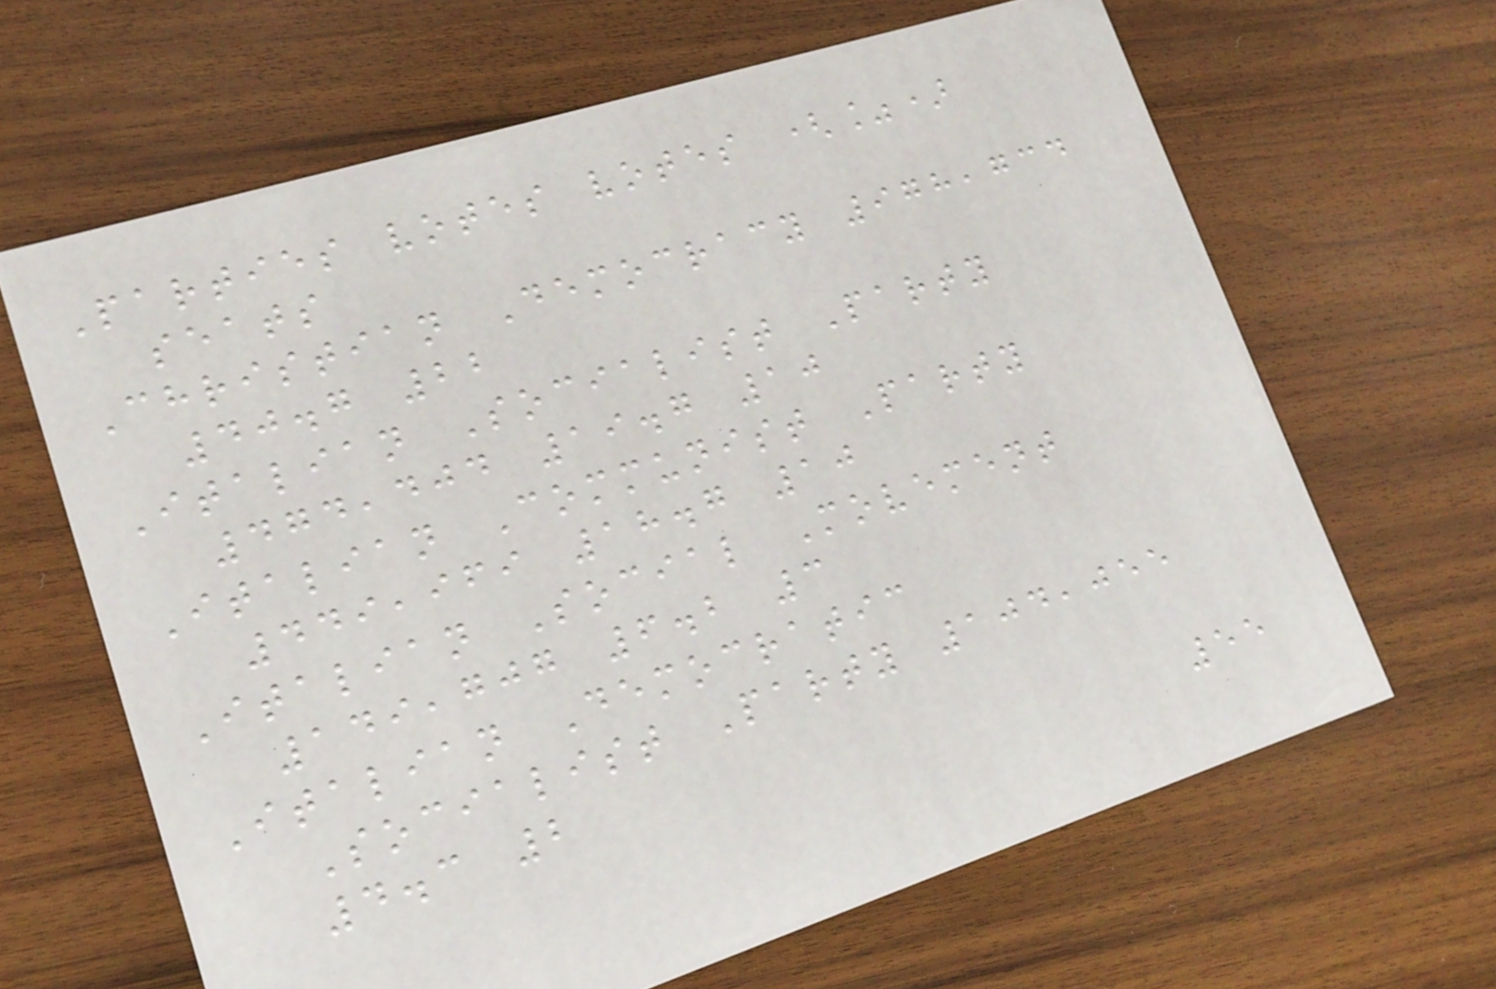Parties votes votes (%)
seats
Christian Democracy 978,734
40.7 22
Italian Socialist Party
474,404 19.7 10
Italian Communist Party
449,969 18.7 10
Italian Social Movement
149,707 6.2 3
Italian Democratic
Socialist Party 104,055
4.3 2
55
